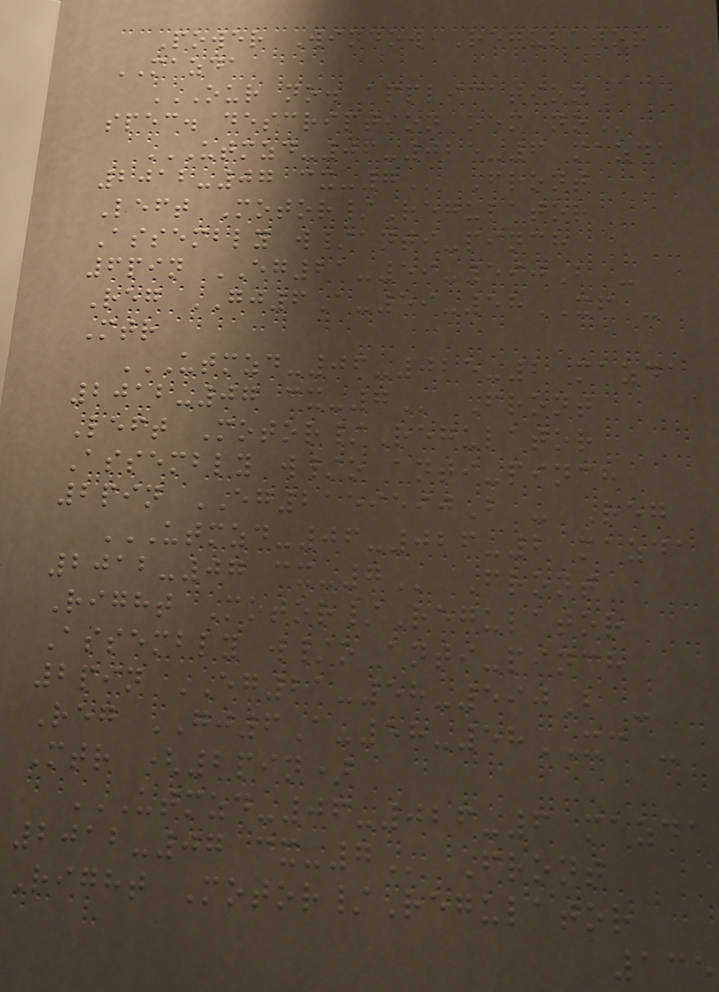Power Window Regulator
MAZDA
OUR NO. APPLICATION
SPEC. DESCRIPTION OEM NO
UTMZD-06-025-6 MAZDA
2012-07 CX-7 Front
Left Motor/Regulator
Assembly w/anti-pinch
6pin EG21-59-590B -
Reg GJ6A-59-58XF -
Mtr
UTMZD-06-025-2 MAZDA
2012-07 CX-7 Front
Left Motor/Regulator
Assembly w/o anti-pinch
2pin EG2159590B - Reg
UTMZD-06-026-2 MAZDA
2012-07 CX-7 Front
Right Motor/Regulator
Assembly w/o anti-pinch
2pin EG21-58-590B -
Reg GJ6A-58-58XC -
Mtr (2pin)
UTMZD-06-026-6 MAZDA
2012-07 CX-7 Front
Right Motor/Regulator
135
